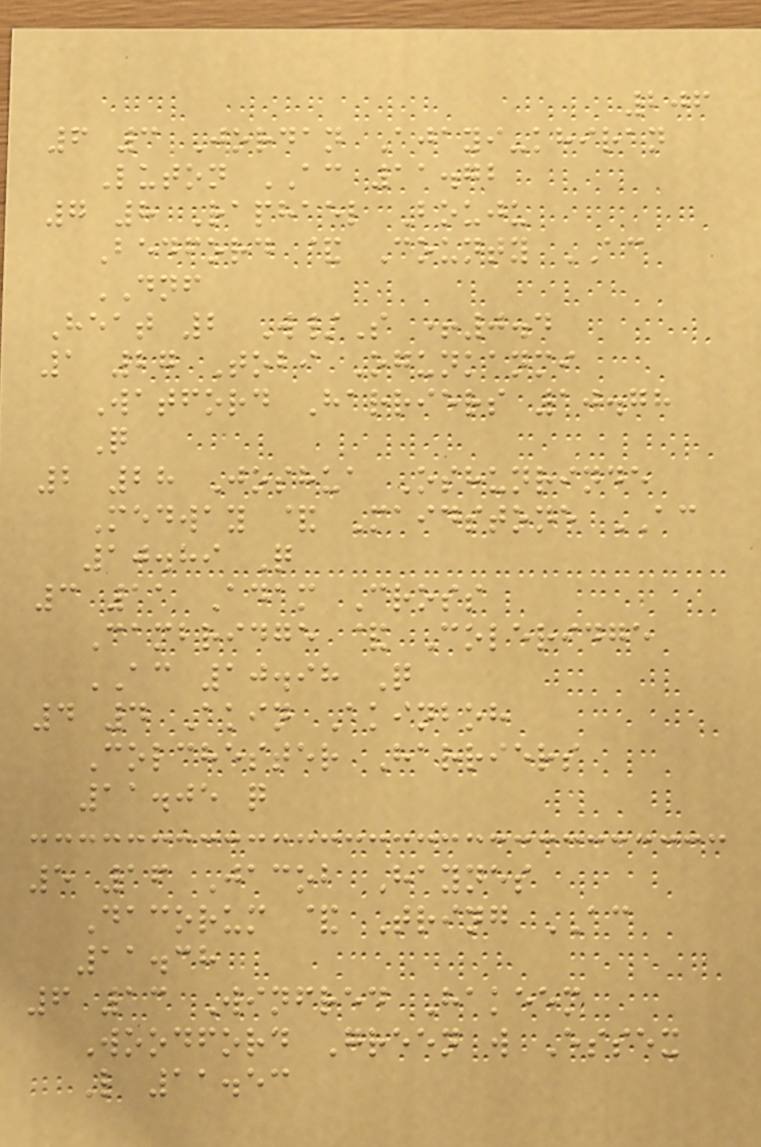206
6 3 Jordan Ajayi-khiran
Luton AC 11.72
7 8 Raphael Bouju
Bedford & County AC
DNF
Heat 2 W/S +0.4
1 27 Tobi Ogunkanmi
Watford Harriers 10.78
Q
2 28 Joshua Oshunrinde
Medway & Maidstone AC
10.89 Q
3 11 Adam Cross
Cambridge & Coleridge
AC 10.98 Q
4 4 Akin Akinboh
Colchester Harriers
11.05 q
5 16 Jacob Haynes
Dacorum & Tring AC
11.38
6 13 Winfred Hakeem
Woodford Green w Essex
L 11.53
